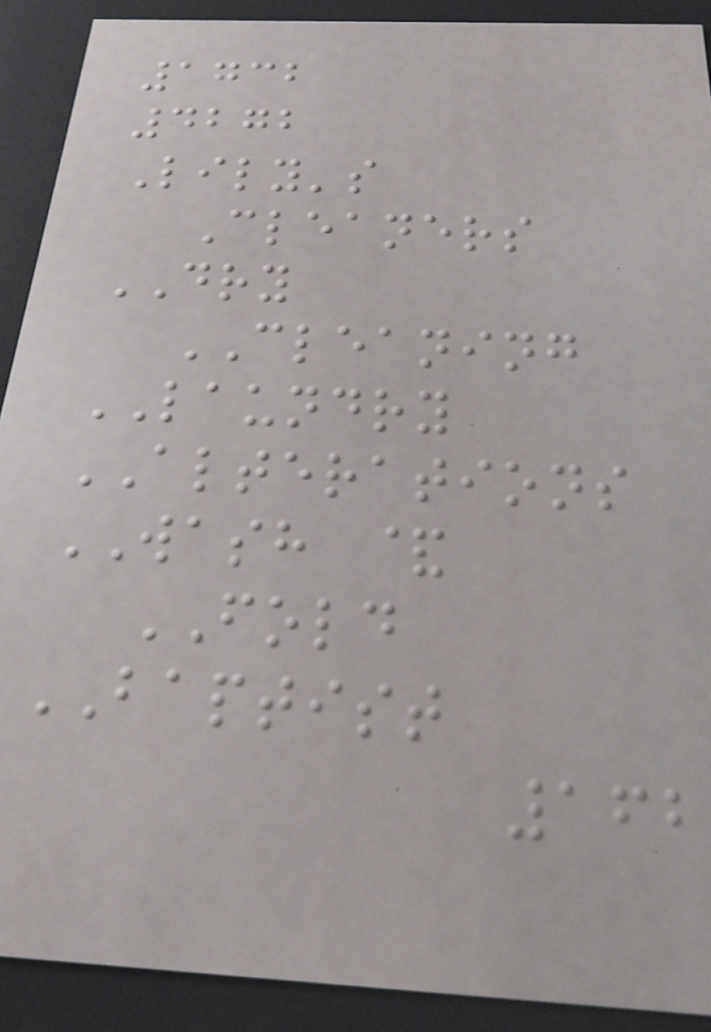1732
4272
Lily's
Cleaners
DRY
CLEANING
LAUNDRY
ALTERATIONS
WASH &
FOLD
BAPTIST
162
